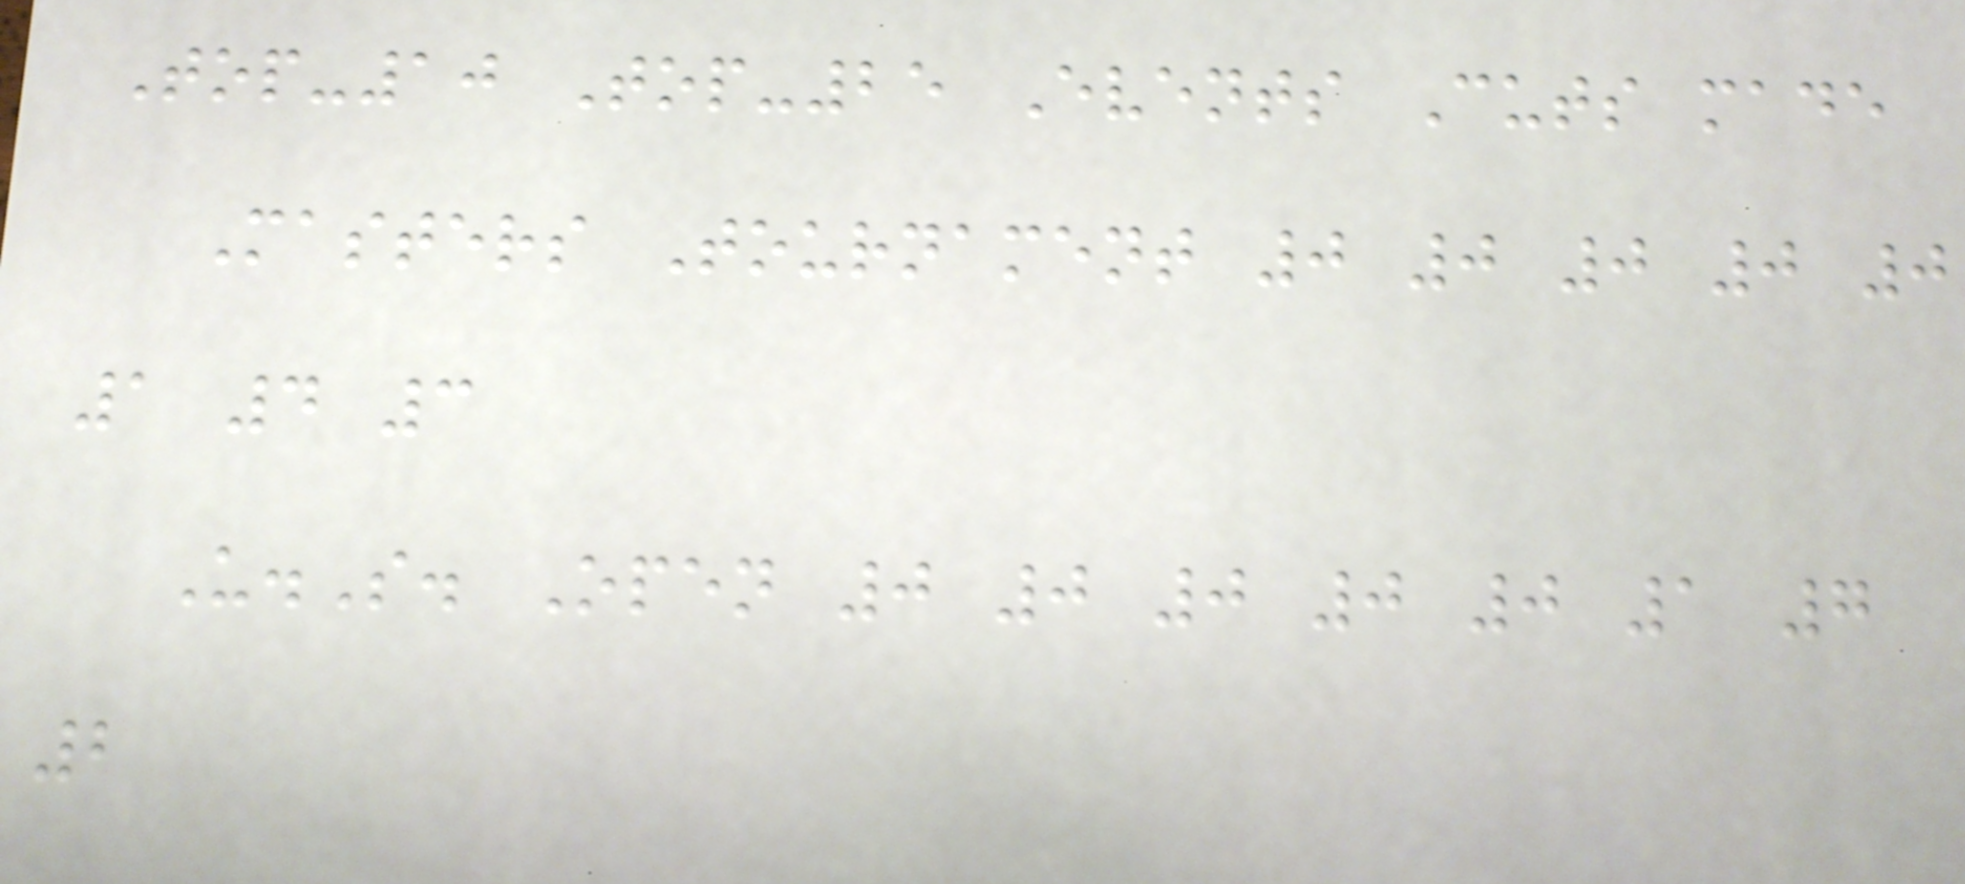Top-10 Top-25 Events Cuts made
Masters Tournament 0 0 0 0 0
1 4 3
U.S. Open 0 0 0 0 0 1 7
2
